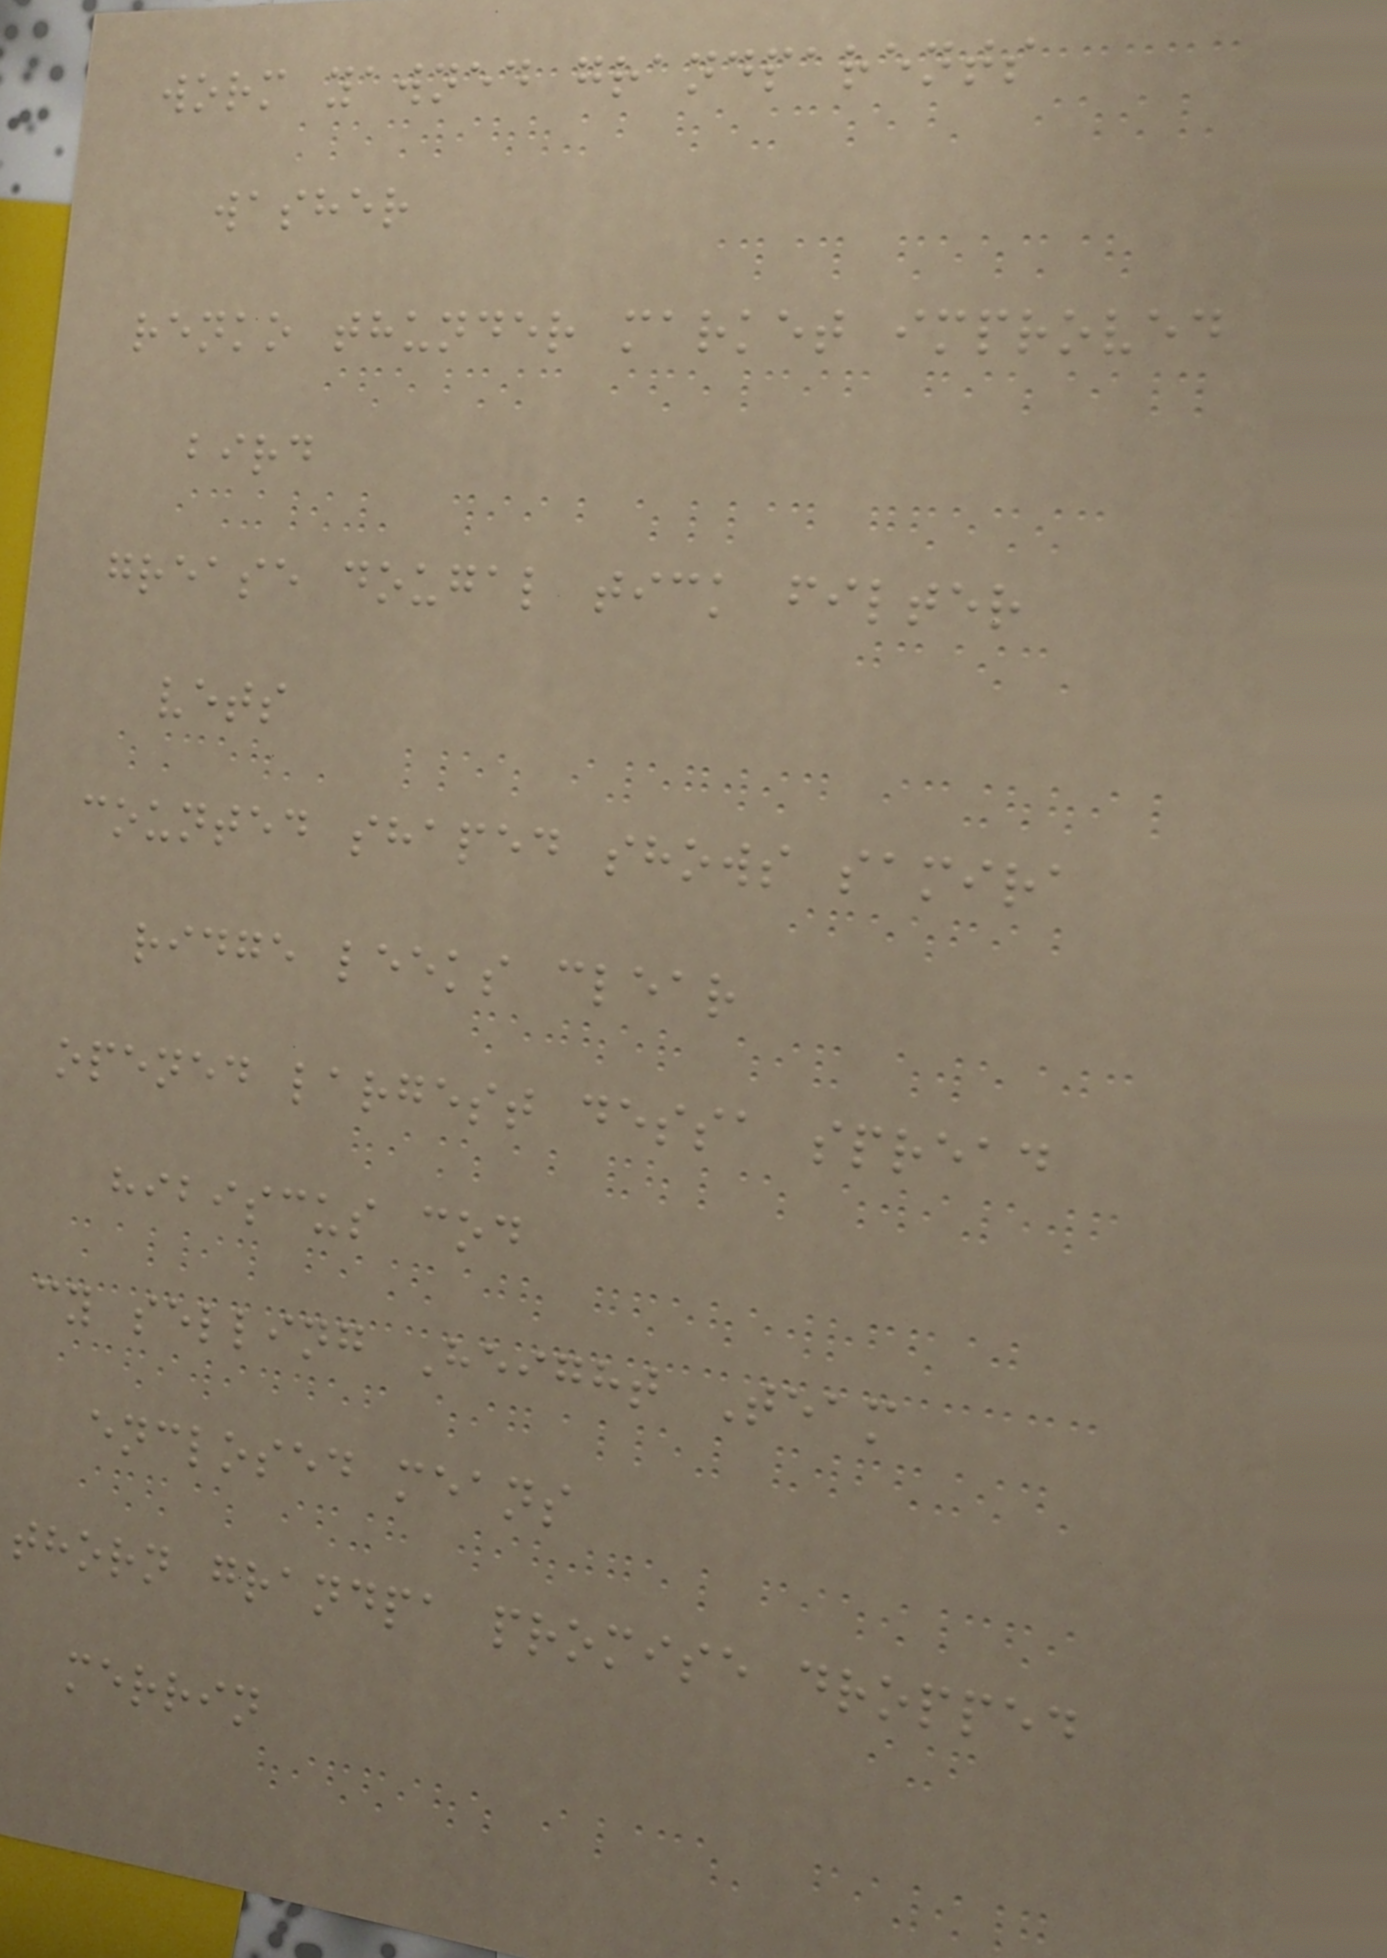worm yawned grandparents
washer
renko thunder market improved
bird
grease dougal tick filter
vets
counted shaped shows samira
ridge leeks clear
opened largest dessa spread
hibiscus cod
cy selling Height Team
enclosed means
thorn grandpa promise dropped
merrin
